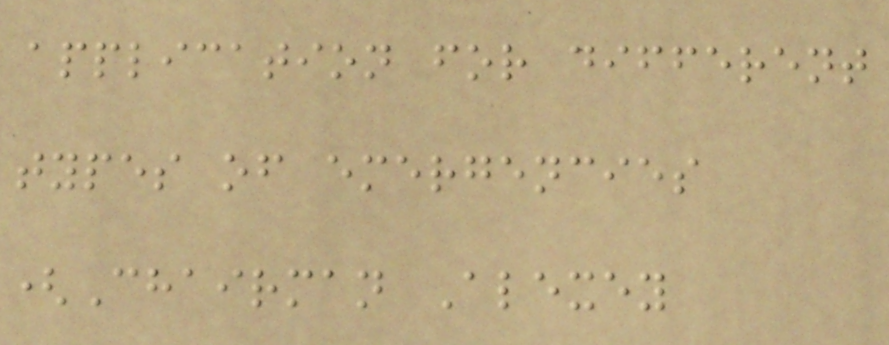application for different
types of emergencies
(Chairman Alexey
